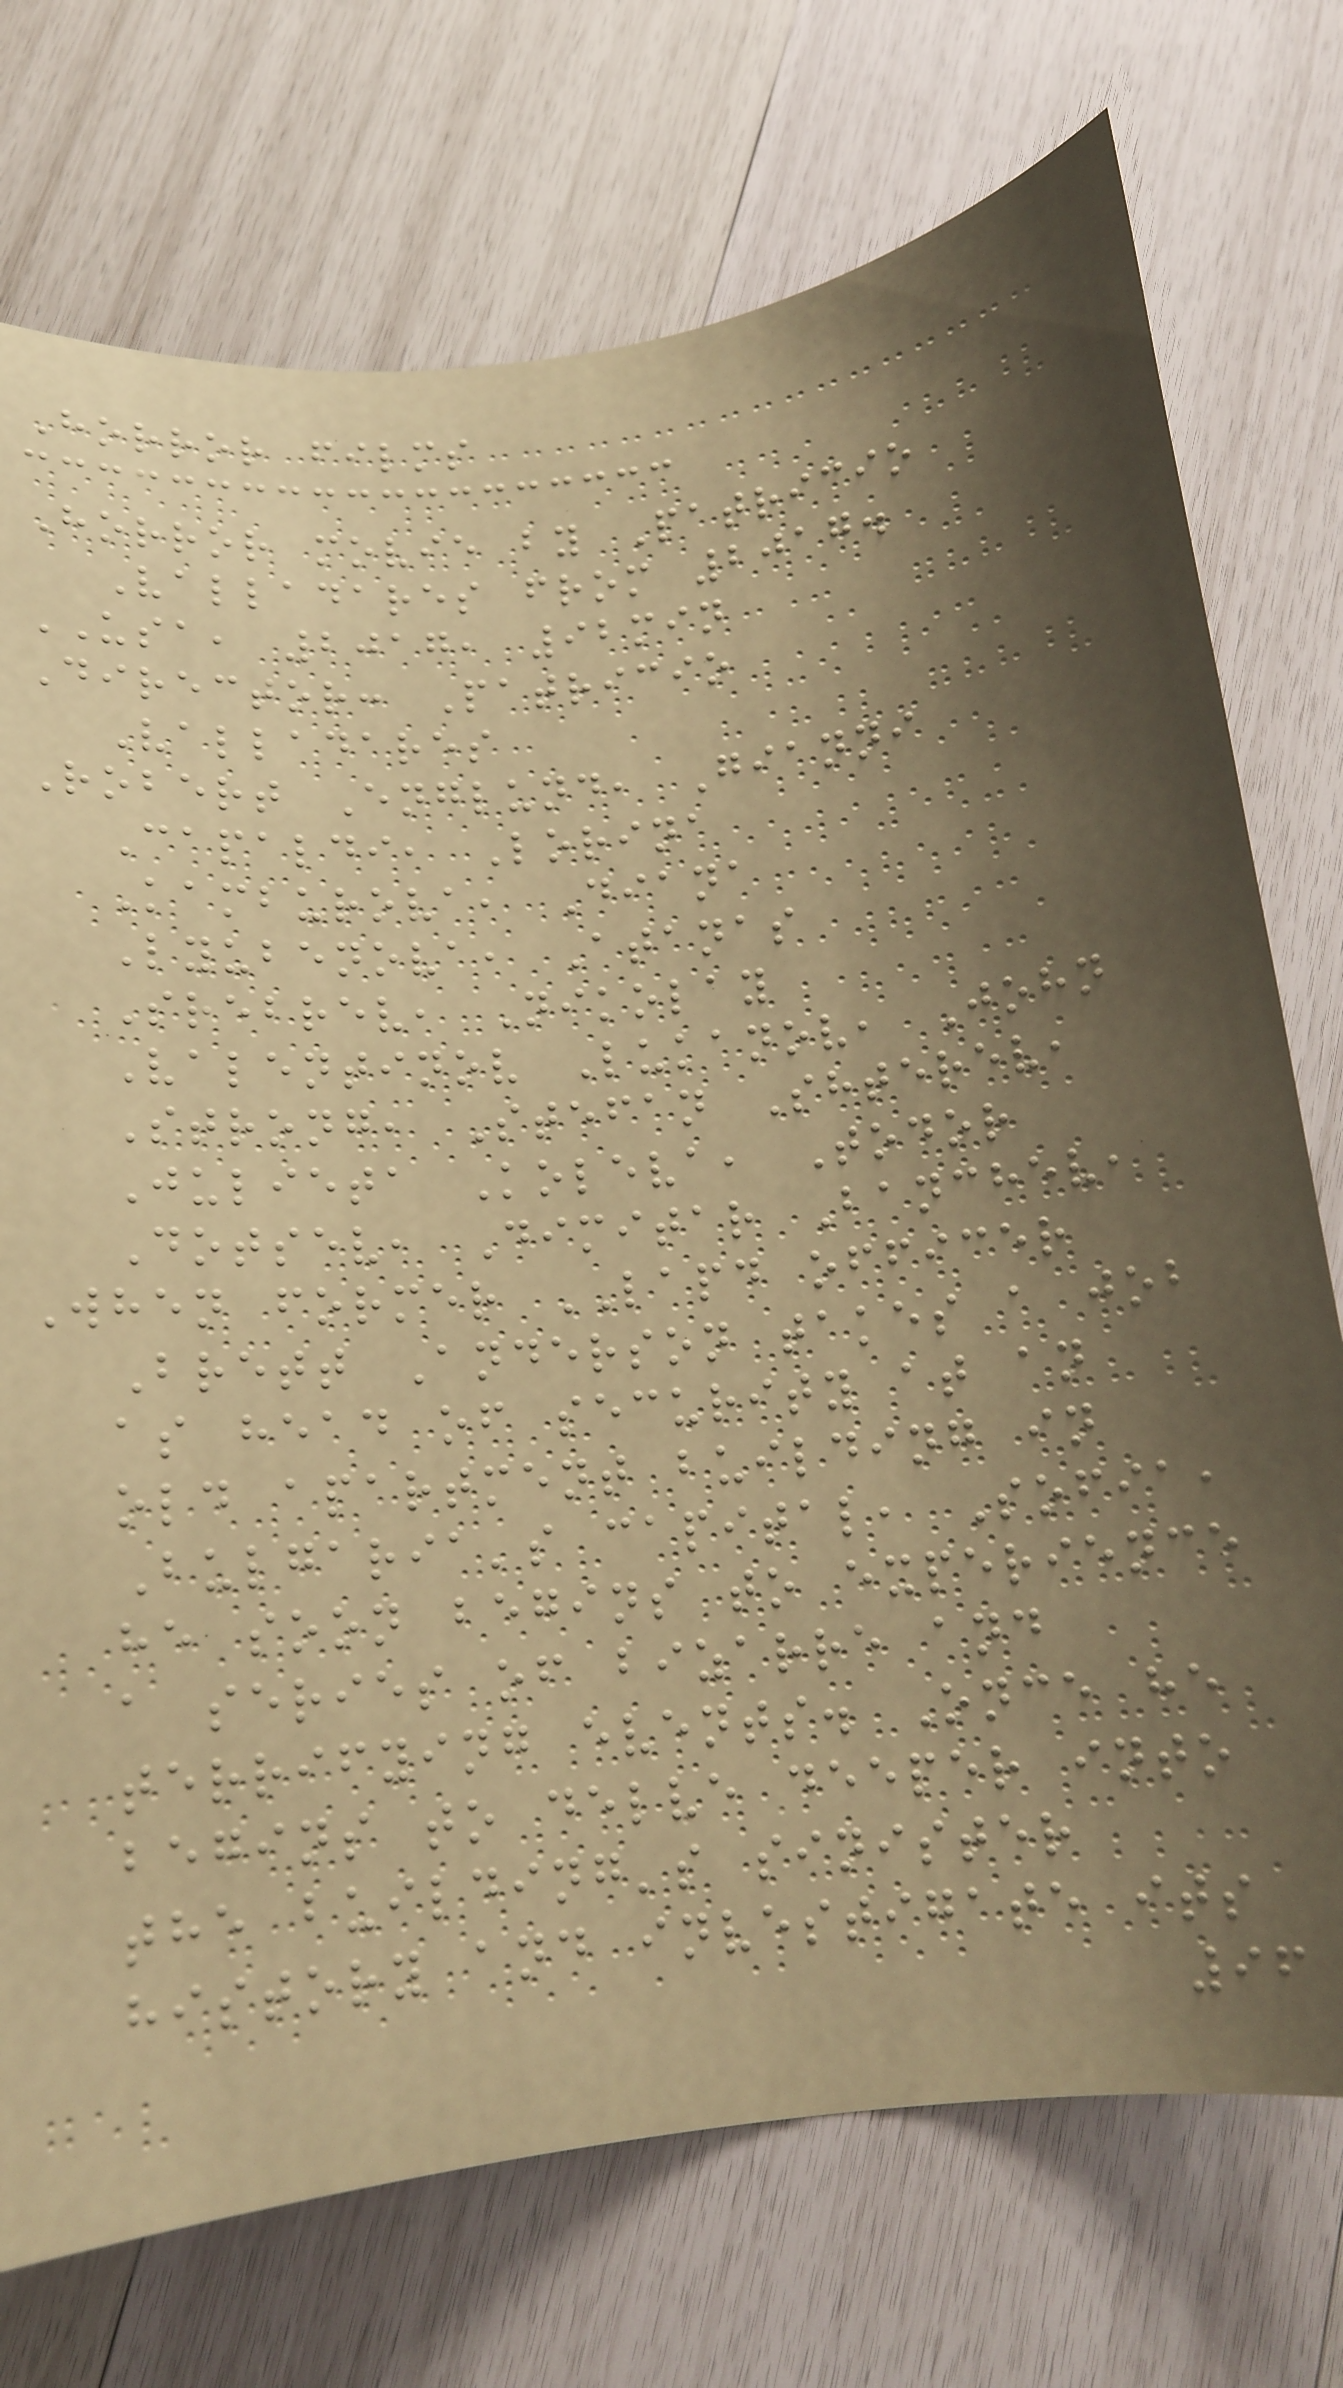Horror films
Horror movie by Patricio
Valladares from 2017.
USA, 2017, 92min
Director: Patricio
Valladares
Robert Englund, Gianni
Capaldi, Lorina
Kamburova, Diana
Lyubenova, Atanas
Srebrev, Nikolay
Valentinov Lukanov, John
Strong, Stefan Shterev,
Julieta Koleva, Todor
Dotsev, Dimitar Banchev,
When former LAPD officer
Brett Anderson takes a job
as head of security at an
old apartment building in
Bulgaria's capital, Sofia,
he soon begins to experience
a series of bizarre and
terrifying events. Once he
begins to delve deeper into
the building's sinister
history and investigate its
96
